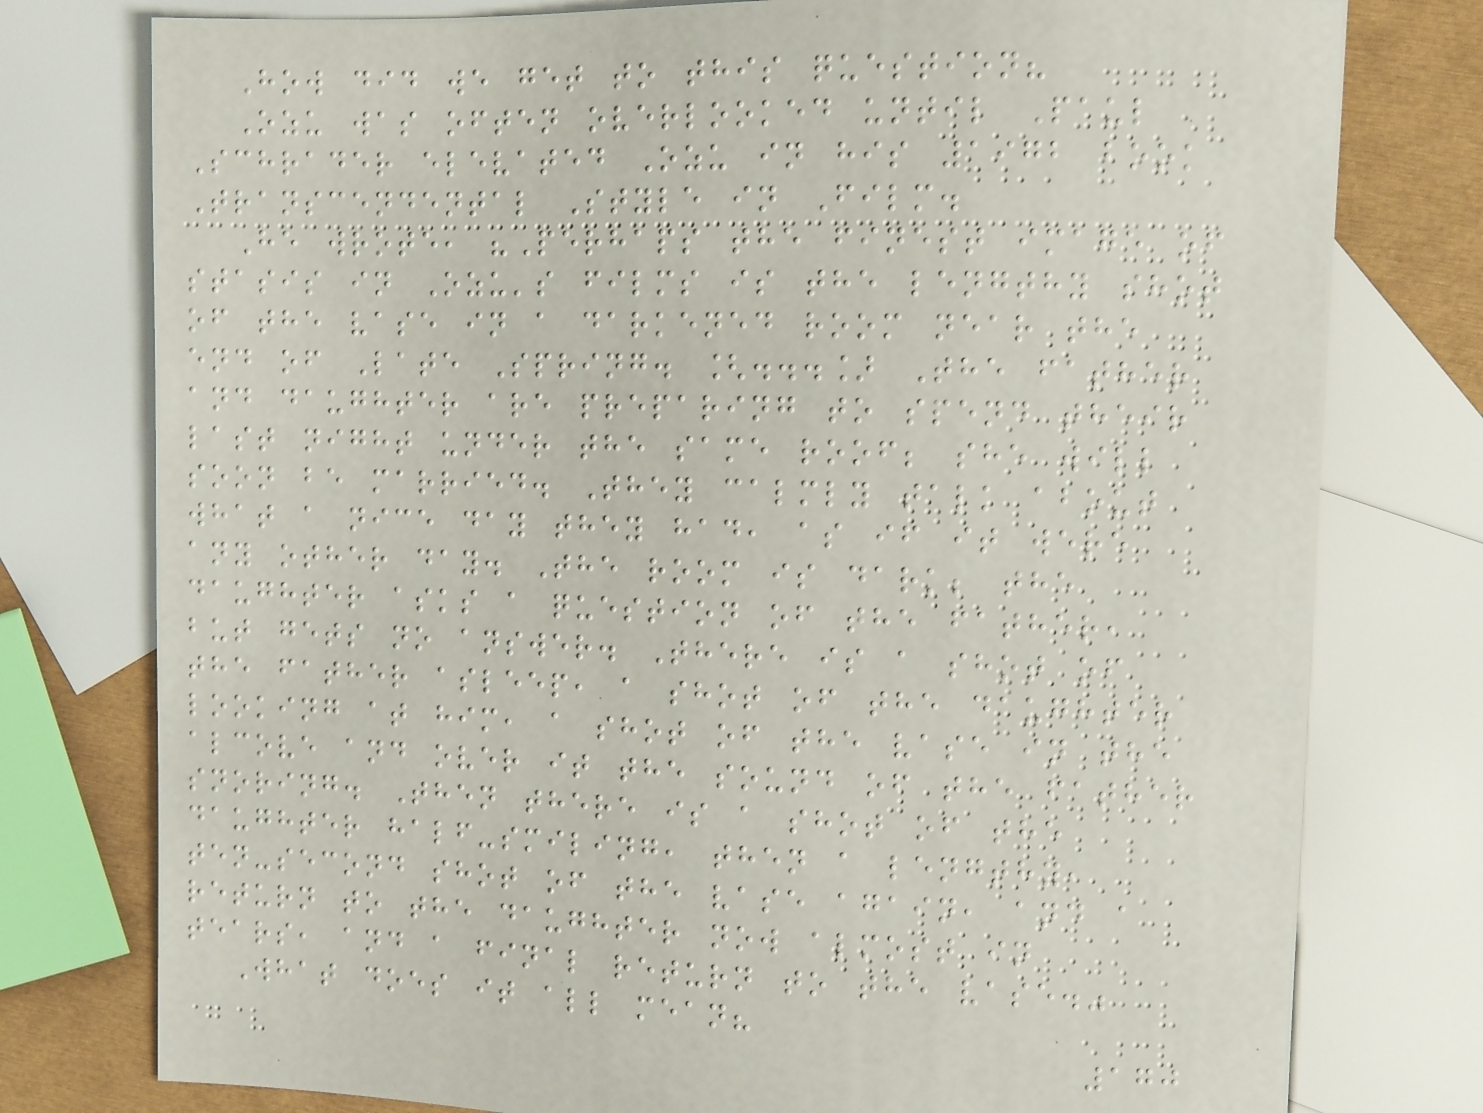How did we get to this question?
Ozu was often overlooked until Paul
Schrader elevated Ozu in his 1972 book
Transcendental Style in Film.
He wrote, "Perhaps the finest image of
stasis in Ozu's films is the lengthy shot
of the vase in a darkened room near the
end of Late Spring. [...] The father
and daughter are preparing to spend their
last night under the same roof; she will
soon be married. They calmly talk about
what a nice day they had, as if it were
any other day. The room is dark; the
daughter asks a question of the father,
but gets no answer. There is a shot of
the father asleep, a shot of the daughter
looking at him, a shot of the vase in the
alcove and over it the sound of the father
snoring. Then there is a shot of the
daughter half-smiling, then a lengthy,
ten-second shot of the vase again, and a
return to the daughter now almost in
tears, and a final return to the vase."
What does it all mean?
170
